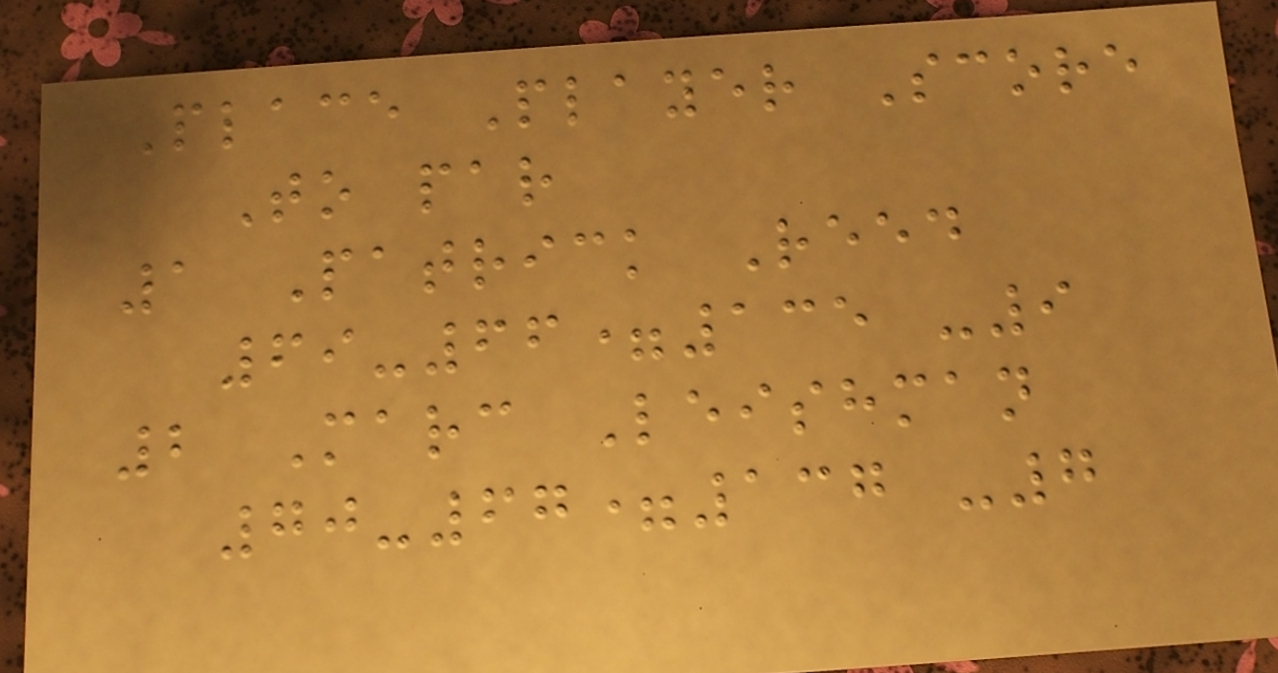Place Player Score
To par
1 Patrick Reed
69-66=135 -9
2 Marc Leishman
70-67=137 -7
